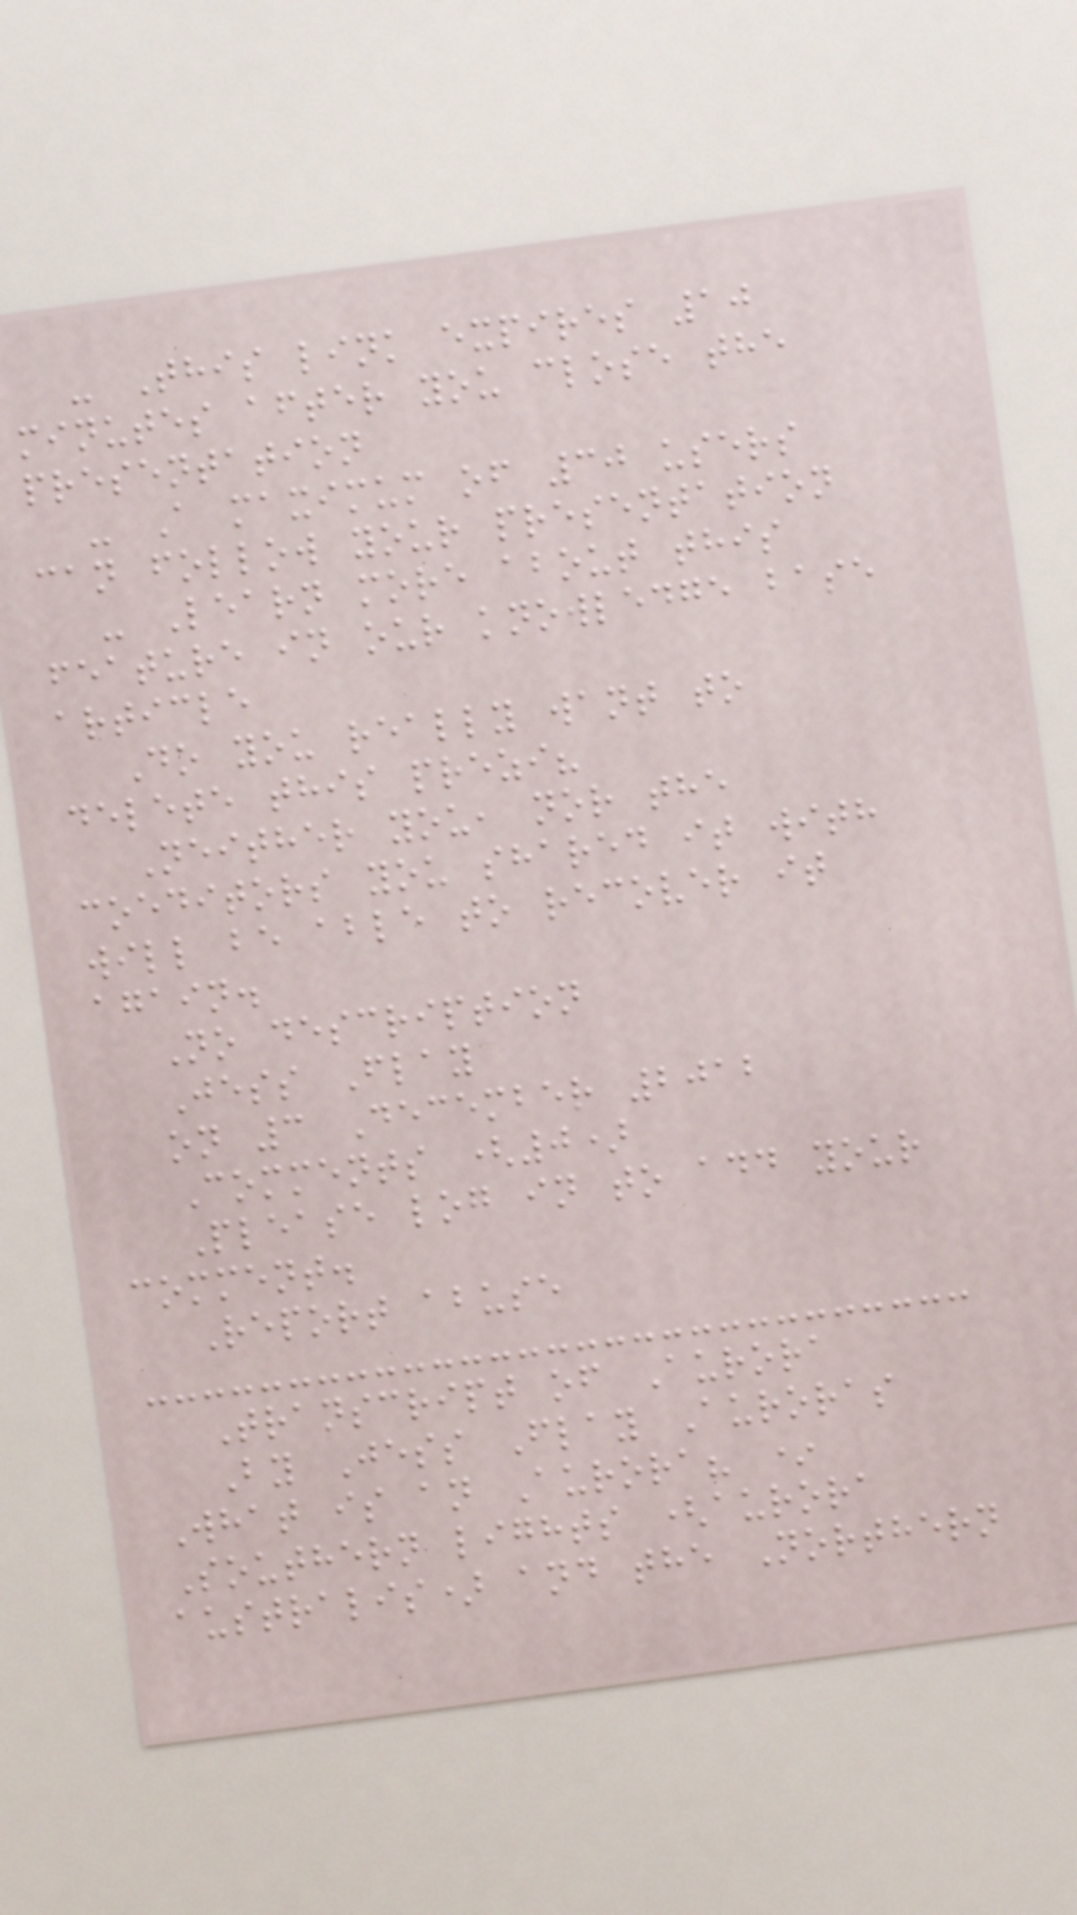- This link expires 10
minutes after you close the
presentation
- A maximum of 30 users
can follow your presentation
- Learn more about this
feature in our knowledge base
article
Do you really want to
delete this prezi?
Neither you, nor the
coeditors you shared it with
will be able to recover it
again.
No description
Jess Flay
on 3 December 2012
Comments (0)
Please log in to add your
comment.
Report abuse
Transcript of Aurora
By Jess Flay Auroras
What is an Aurora? *
Southern lights (aurora
australis) and the Northern
